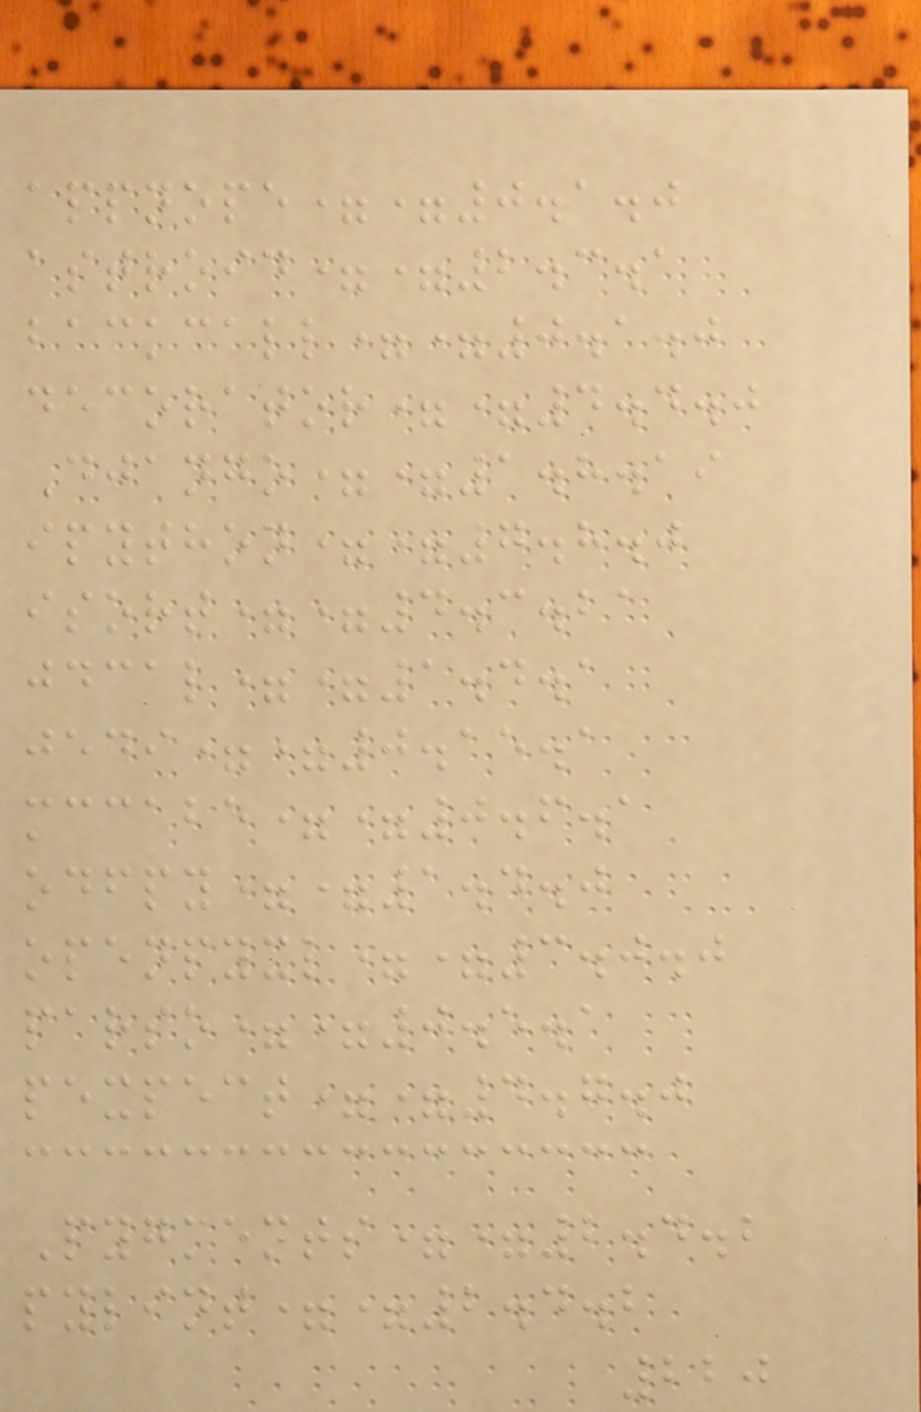appnope==0.1.0
astroid==2.3.1
backcall==0.1.0
decorator==4.4.0
Django==1.8.19
ipython==7.8.0
isort==4.3.21
jdcal==1.4.1
jedi==0.15.1
mccabe==0.6.1
odfpy==1.4.0
openpyxl==3.0.0
parso==0.5.1
pexpect==4.7.0
Pygments==2.4.2
pylint==2.4.2
220
